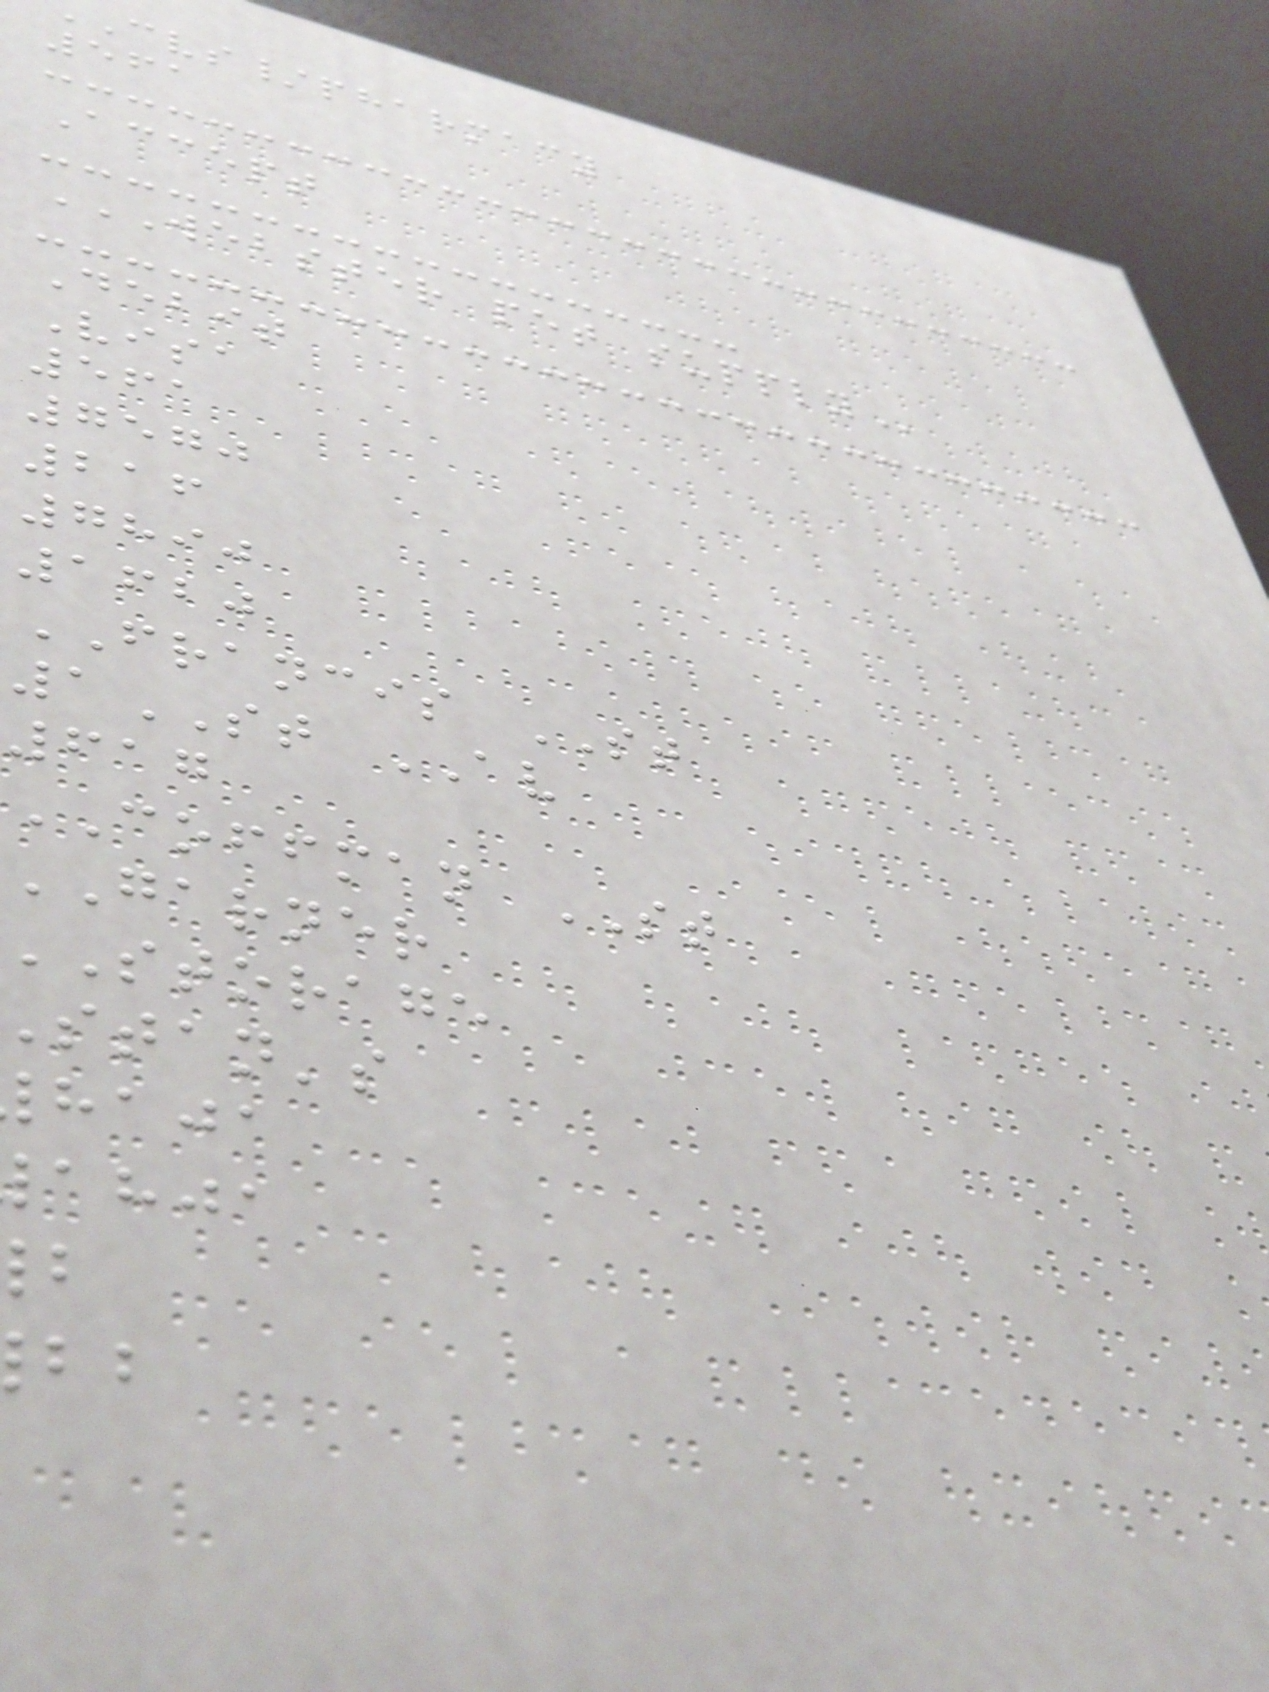cvs/pharmacy
561
Accept
WEBSTER PET SUPPLY
Debit
Visa
561
7570
216
7890
1620
FRANCIS ST
1ST AV
617
COFFMAN ST
GARNER
storage
stan's
haja
ahja
